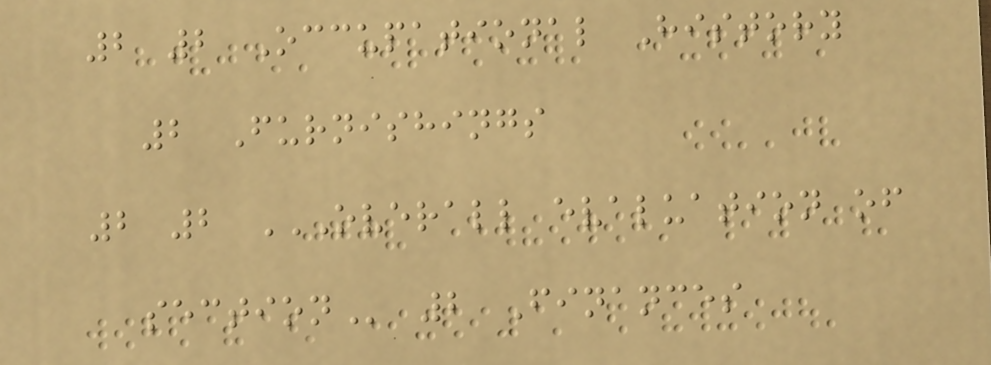2 2 Occupational History
2 Furnishings
2 2 OVERALL EVALUATION OF
SECTION 2 Finances
